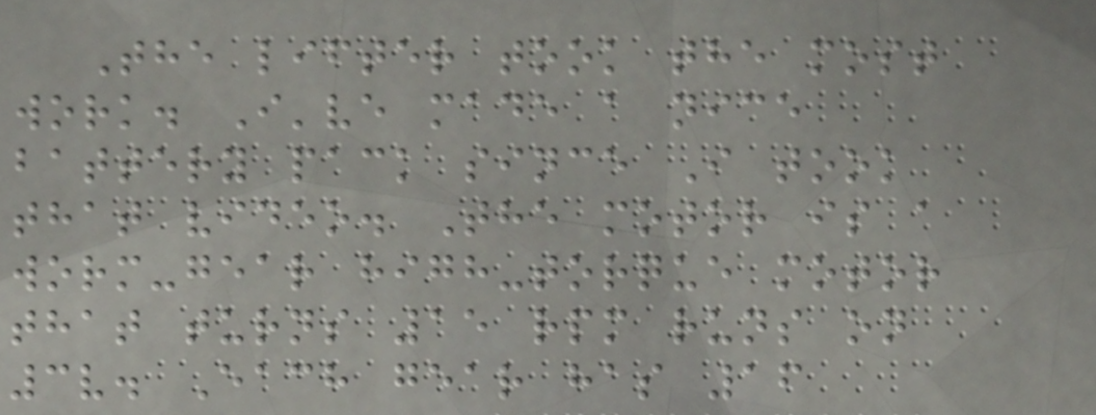The lifter took the most
work. I've made a nice
battery pack since I took
that video. The motor is a
worm-gear high-torque motor
that turns 15 rpm runs on
3v. Each gear has 16
